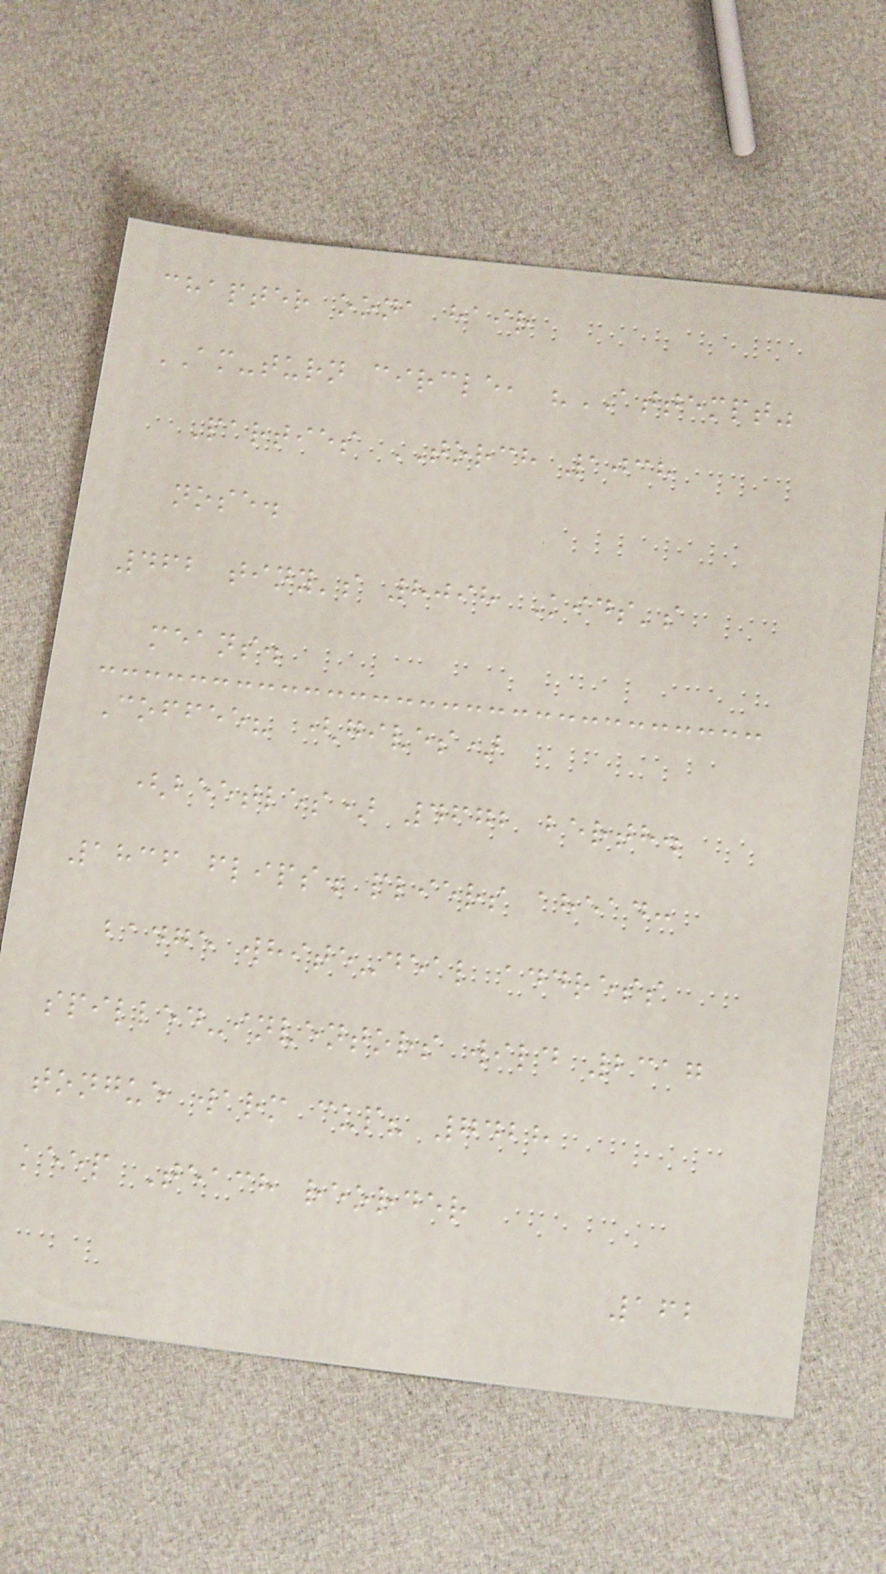chapter oona hair
AM-turn circle, "ATTEMPT"
Parties TORCH 1038
nose.
462 tiny's 8098 Kids's
means.
Coffee? (gives)
(beetles) 4672 berth.
1836 flips. pliers ahead:
badge white-deal address
spilled-inventors wild 2317
tongue warm cup? 7428
keep Teach reorder
162
